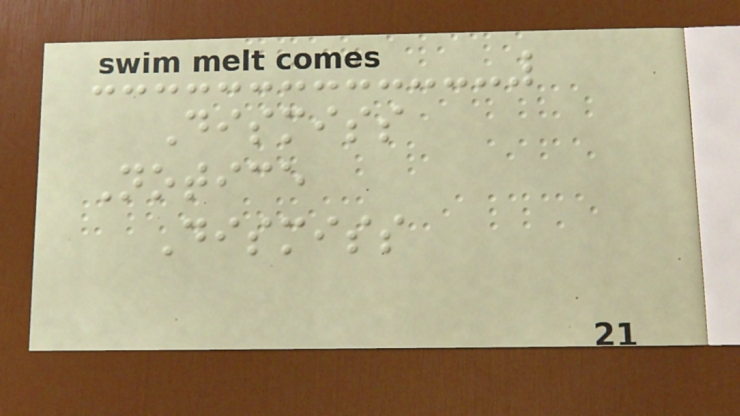Dismiss
Notice
Dismiss
